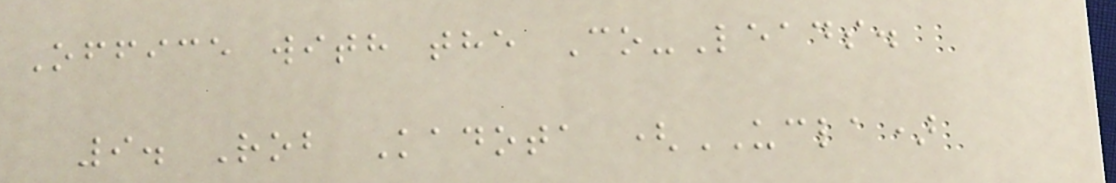Office with the Co-Leads.
9. Rob Kadota (UCLA)
